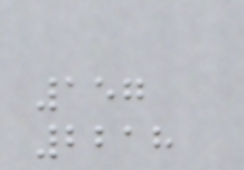157
2218
